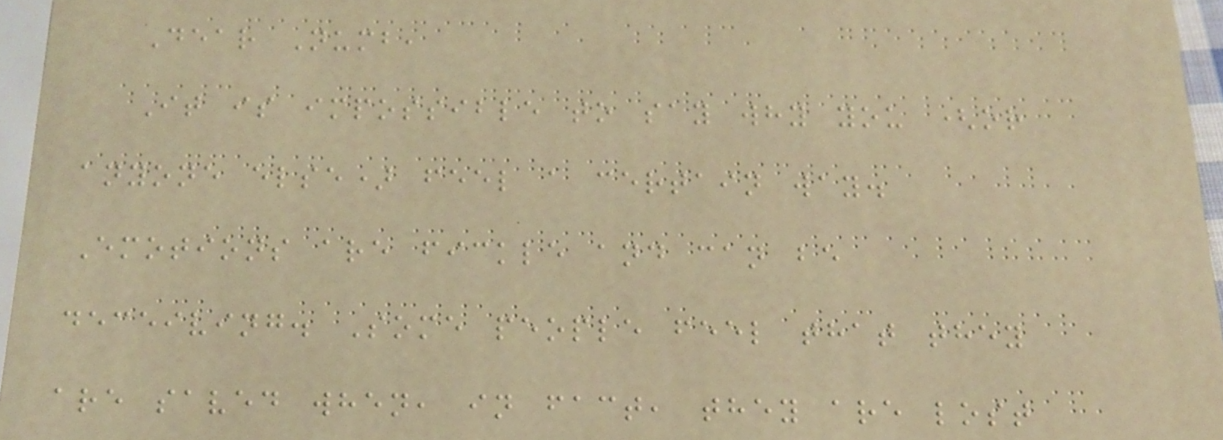Dear Numb,
It is impossible to say why you (or
anyone else) feel a certain way.
Emotions are fickle and can be
deceiving. Some people feel that they
are saved when, in fact, they are lost
